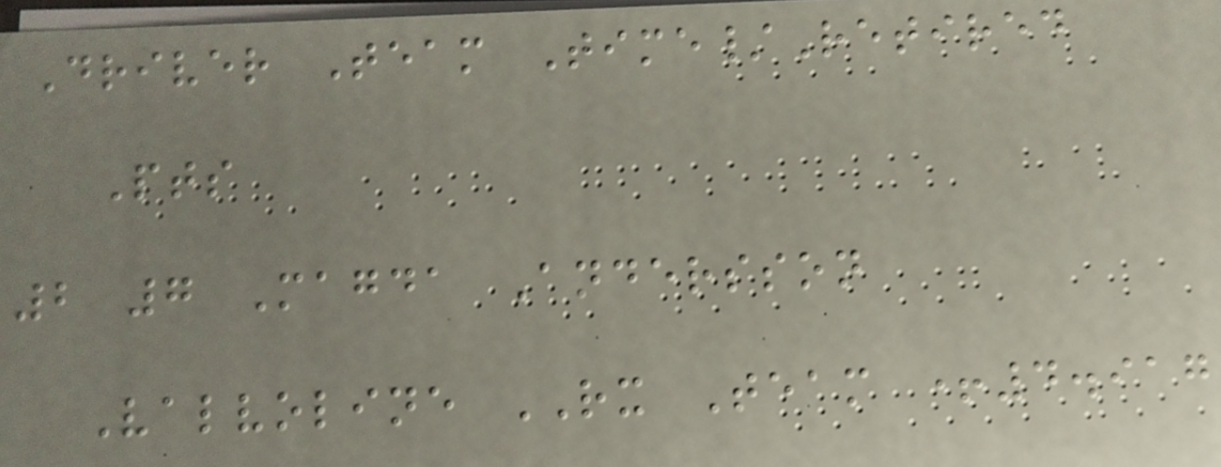Driver Team Time/Retired
Pts
2 7 Magda Andersson
Valvoline RX Team +4.917
